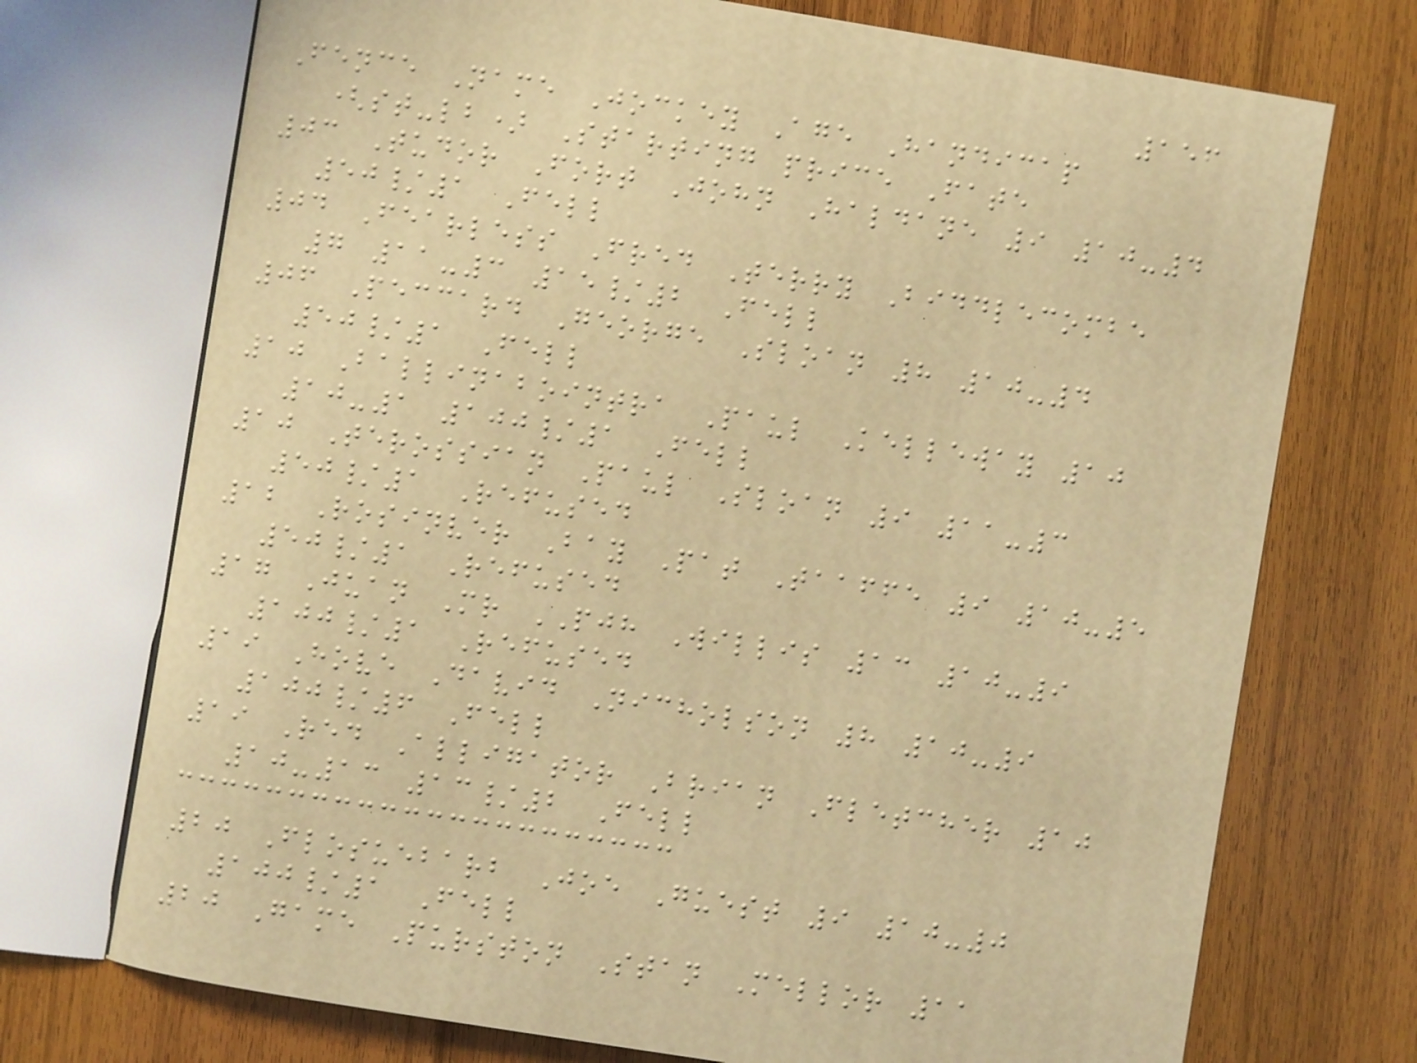156
Fence Name Jockey Age Handicap
(st-lb) Starting price Fate
03 Tudor Fort John Haldane 9 10-4
50/1 Fell
04 Fearless Fred Terry Biddlecombe
7 11-3 15/2 Fell
06 Peccard George Sloan 8 10-4
50/1 Fell
10 Ballinabointra Paul Kelleway 10
10-1 100/1 Fell
10 Terossian Paul Sloan 9 11-3
50/1 Refused
12 Rosinver Bay Pat Taaffe 9 10-5
50/1 Refused
17 Juan Mr PJH Willis 13 10-9
100/1 Refused
19 Hove David Nicholson 8 10-9
100/6 Fell
19 Red Alligator Brian Fletcher 10
10-13 13/2 Fell
20 Flosuebarb Joe Guest 9 10-0
100/1 Fell
20 Game Purston Stan Mellor 11
